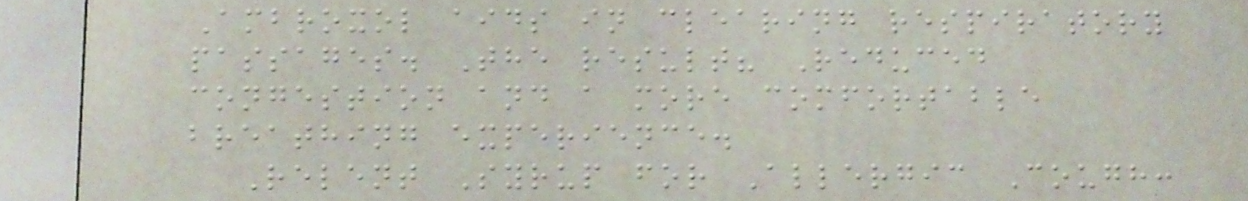Ambroxol aids in clearing respiratory
passages. The result? Reduced
congestion and a more comfortable
breathing experience.
Relent Syrup for Allergic Cough:
